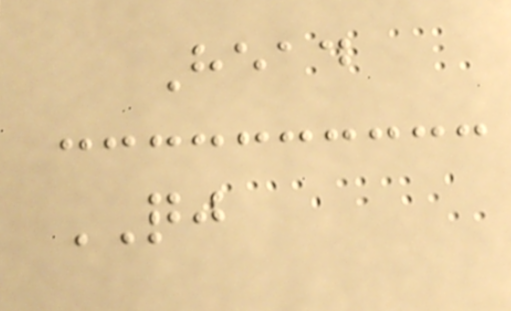Head
QJ
